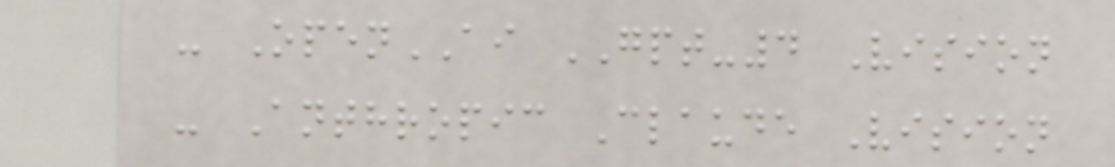- OpenAI GPT-4 Vision
- Anthropic Claude Vision
